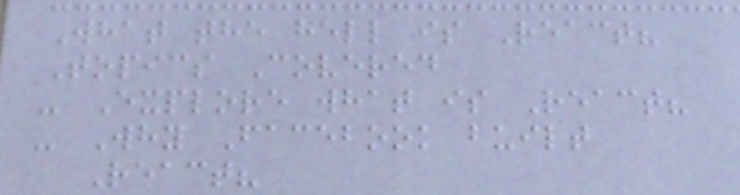What the hell is React?
Topics Covered
- Explore what is React?
- Why Facebook built
React?
